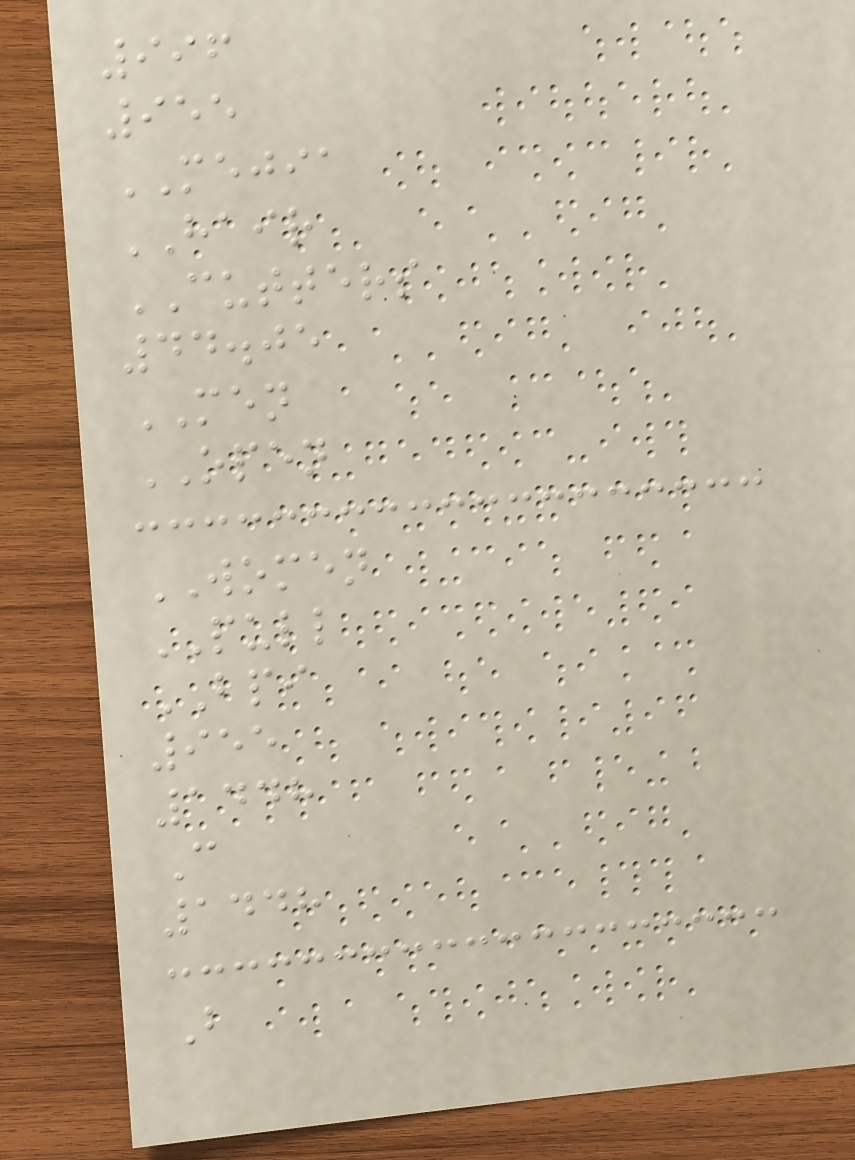996
955
MEJIA
HAIR
CUTTERS
44.05
MEN
OPEN
WOMEN
PULL
BPI
955
1448
C
1448
B
